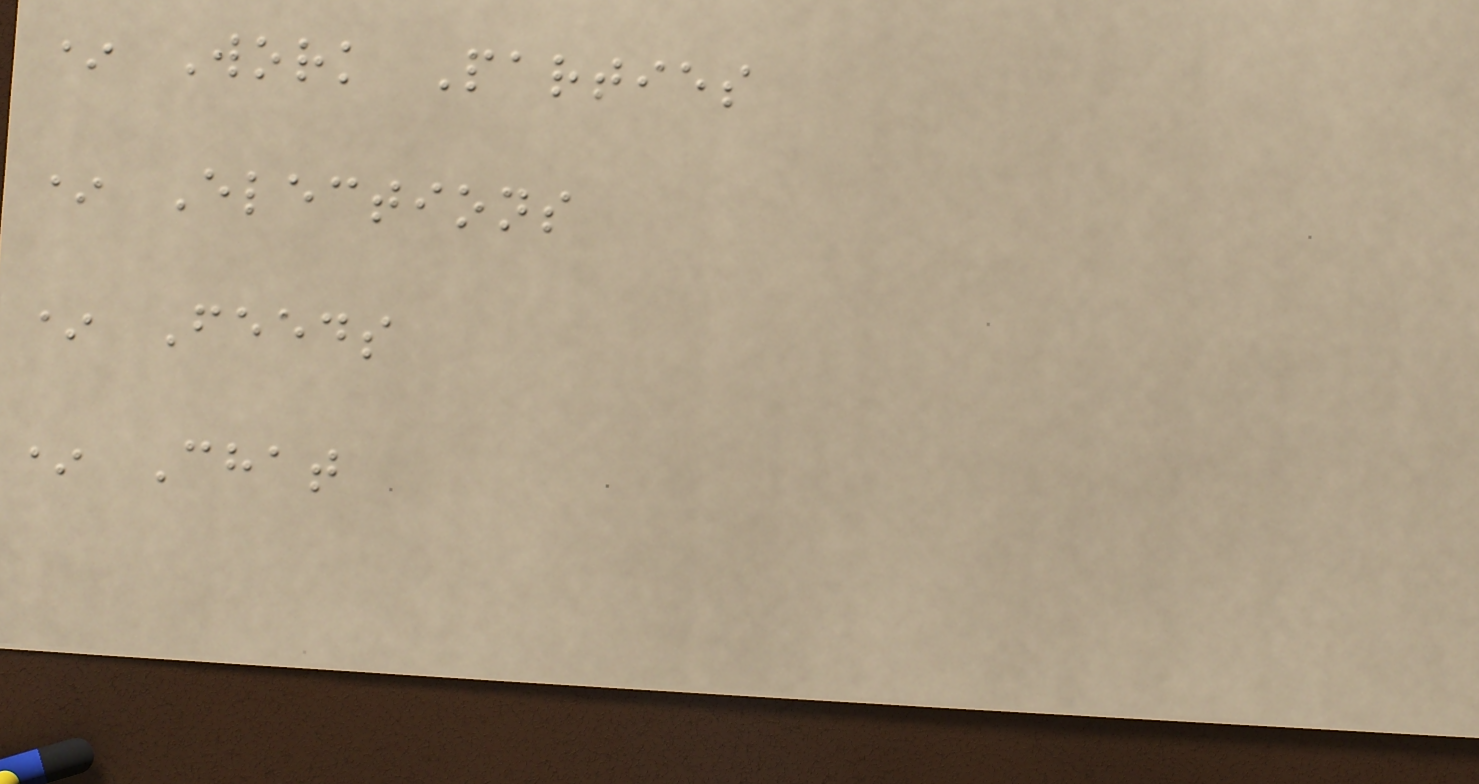* Work Parties
* Elections
* Feeds
* Chat
